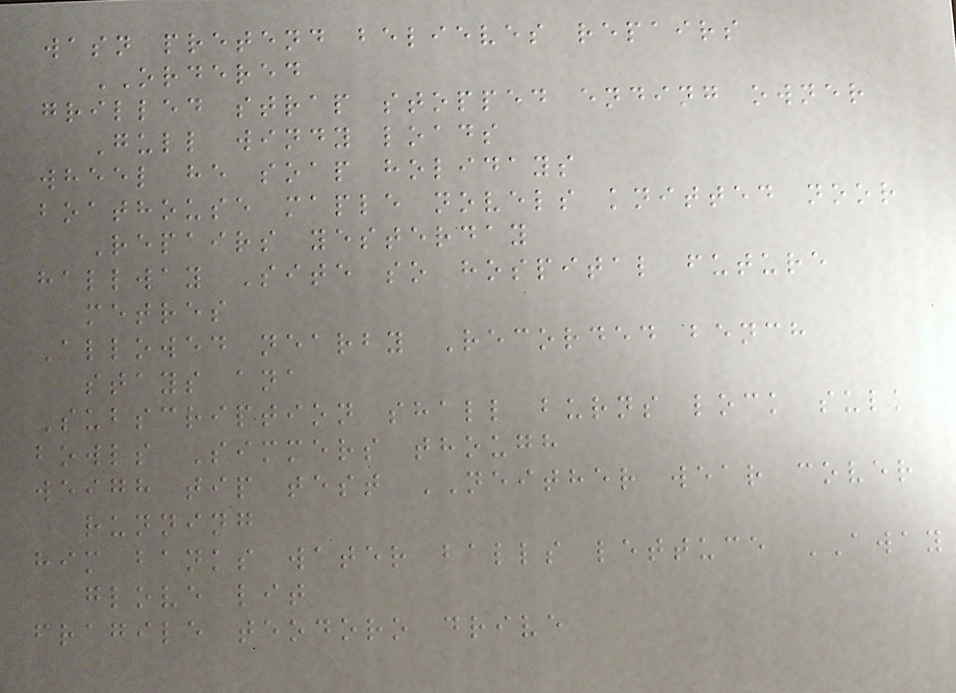wasn pretend believes repairs
ORDERED
grilled strap stopped ending owner
Gull windy loads
wheel he soap holidays
boathouse maple novels knitted noor
Repairs yesterday
hallway Site so hospital future
metres
Allowed nearby Recorded bench
stays ana
Subscription shall burns lock sulk
bowls Simmers though
weigh tip test NEITHER wear cover
running
him banks water balls lettuce AWAY
glove lit
fragile teodoro drive
